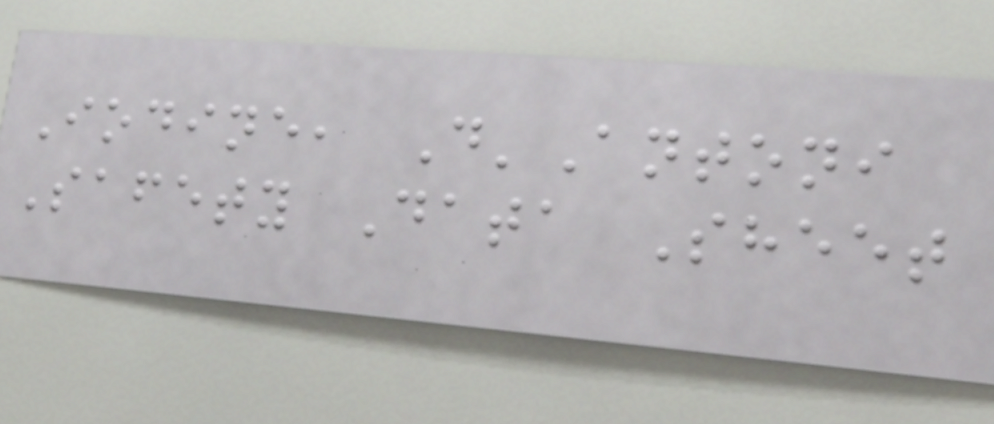Iodine, D'Antoni
Safety Data Sheet
